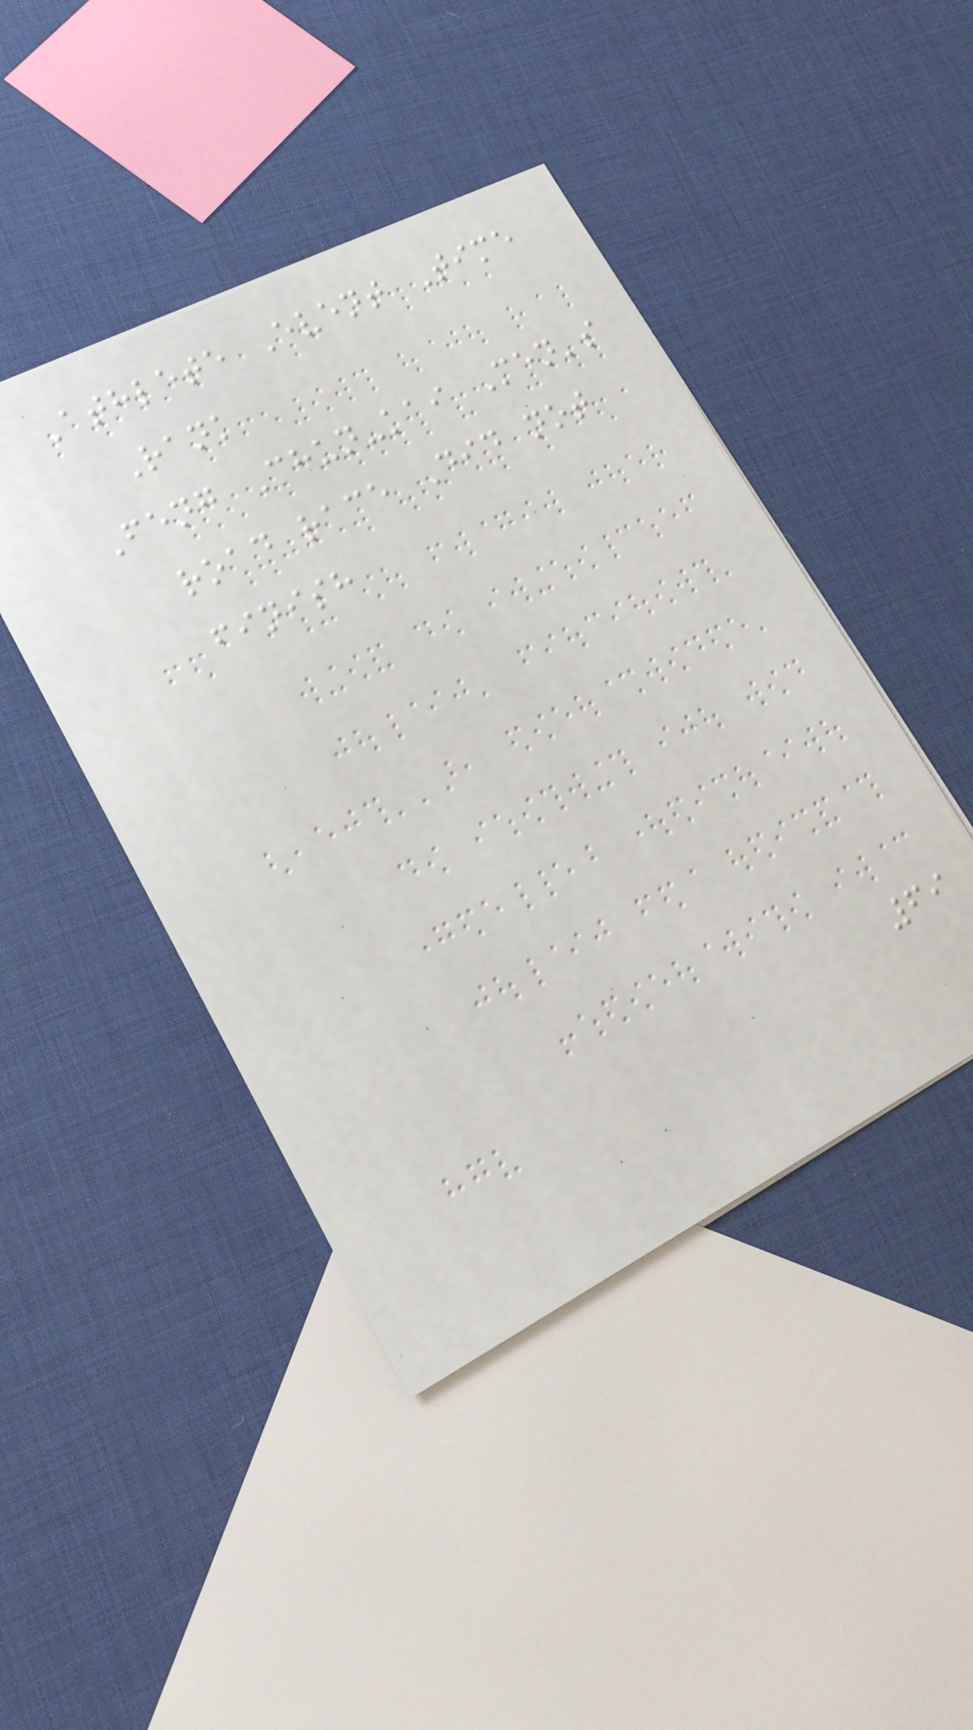Athlete Event Time
Rank
Feng Chun-kai Men's
road race Did not
finish
69
